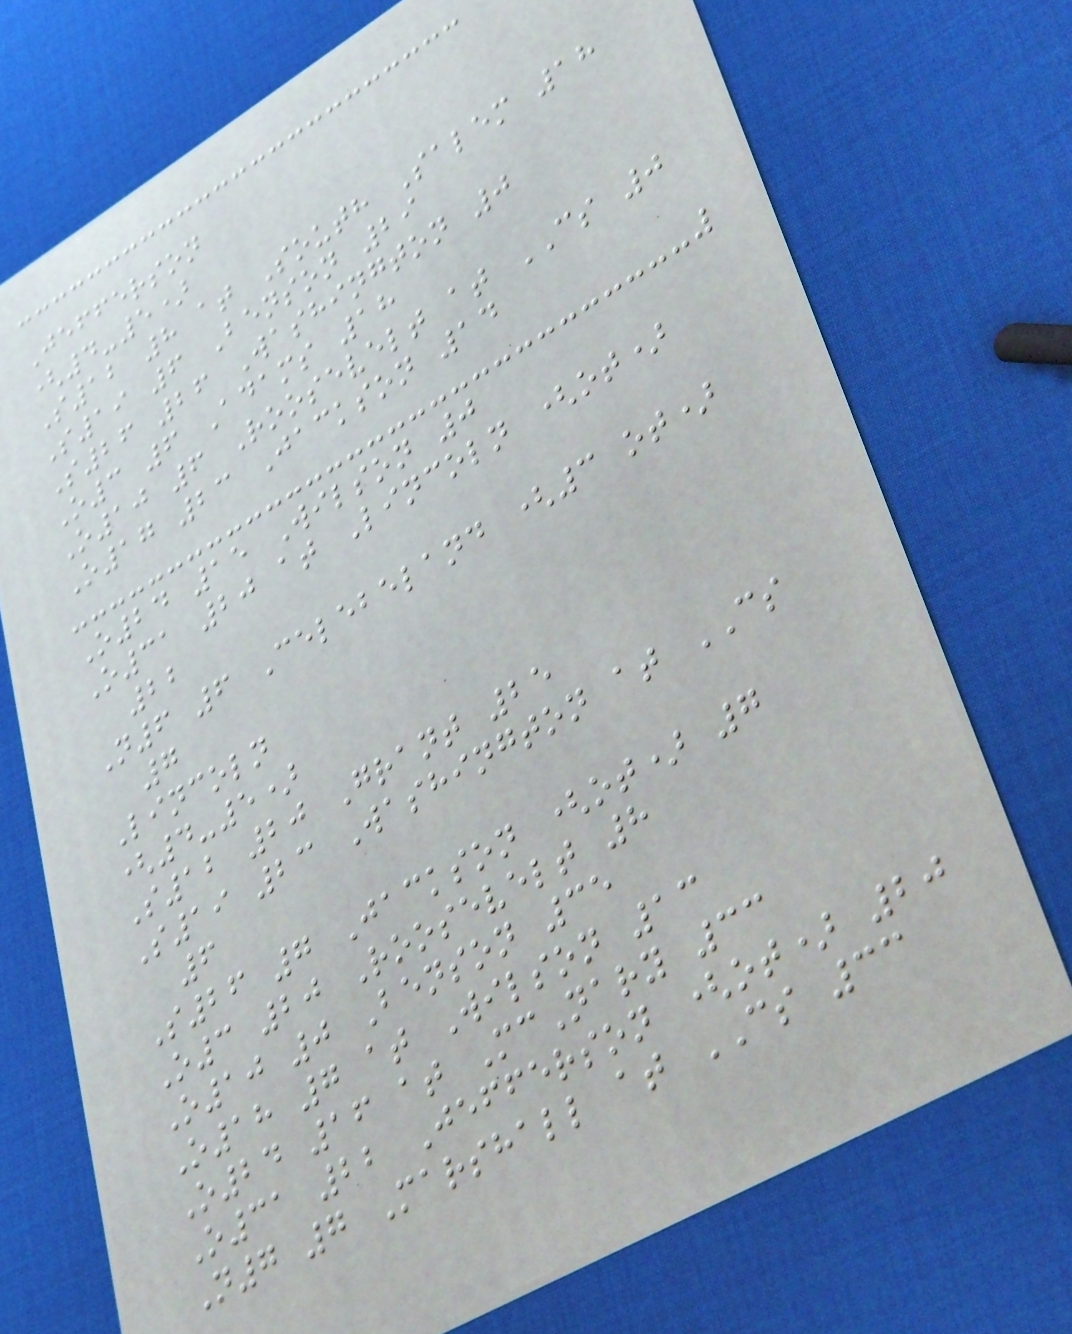Jefferson
(4-5)
S12 8 at South Salem 18
S19 6 Benson 29
S26 26 Washington 0
O3 6 Adams 18
O10 6 Roosevelt at CS 0
O17 23 Jackson 14
O24 15 Wilson 0
O31 20 at Lincoln (ot)
22
N6 6 Celebeland (3 ot)
7
Lincoln
(4-5)
S12 20 Grant 25
S19 23 Washington at CS
6
S26 7 Jackson (ot) 7
O3 20 Roosevelt 8
O10 0 Benson 35
O18 7 at Wilson 13
O24 16 at McNary 33
O31 22 Jefferson (ot) 20
N7 7 Marshall at CS 33
